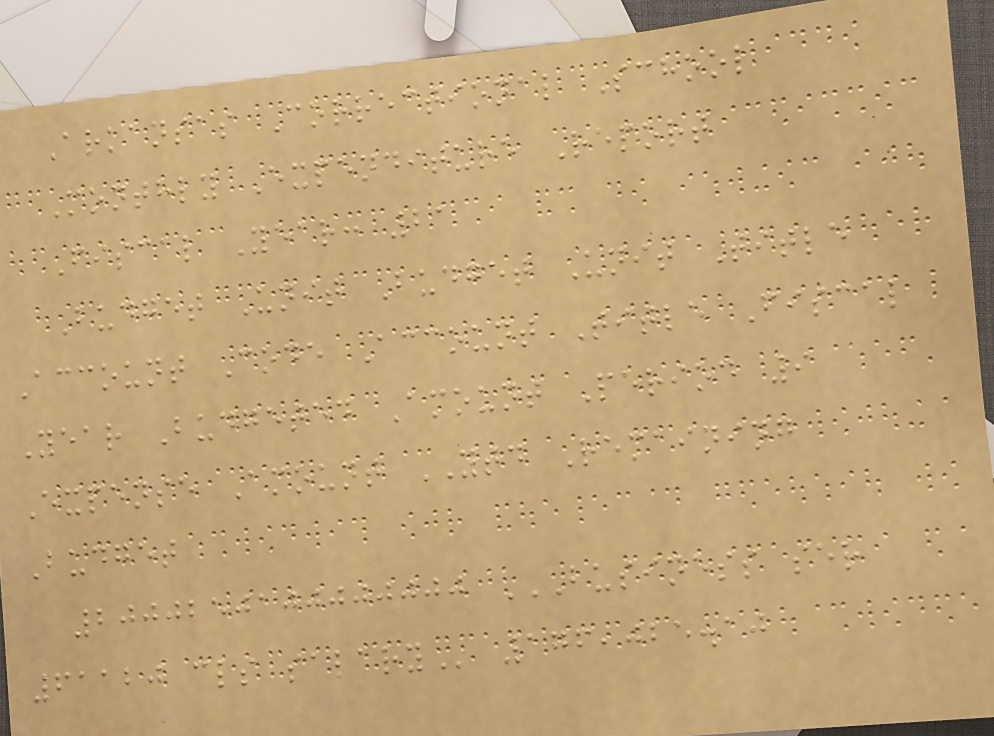Arkansas Correctional School
Monthly Expenditure Report
Fiscal Year: 21
Budget Unit Budget Unit Title
Account Code Account Title Fiscal
Year Budgeted Amount Period 9
Expense Amount YTD Remaining
Budget
2000250100000000 BUSINESS SER
61120 CLS SALARY 176,025.10
